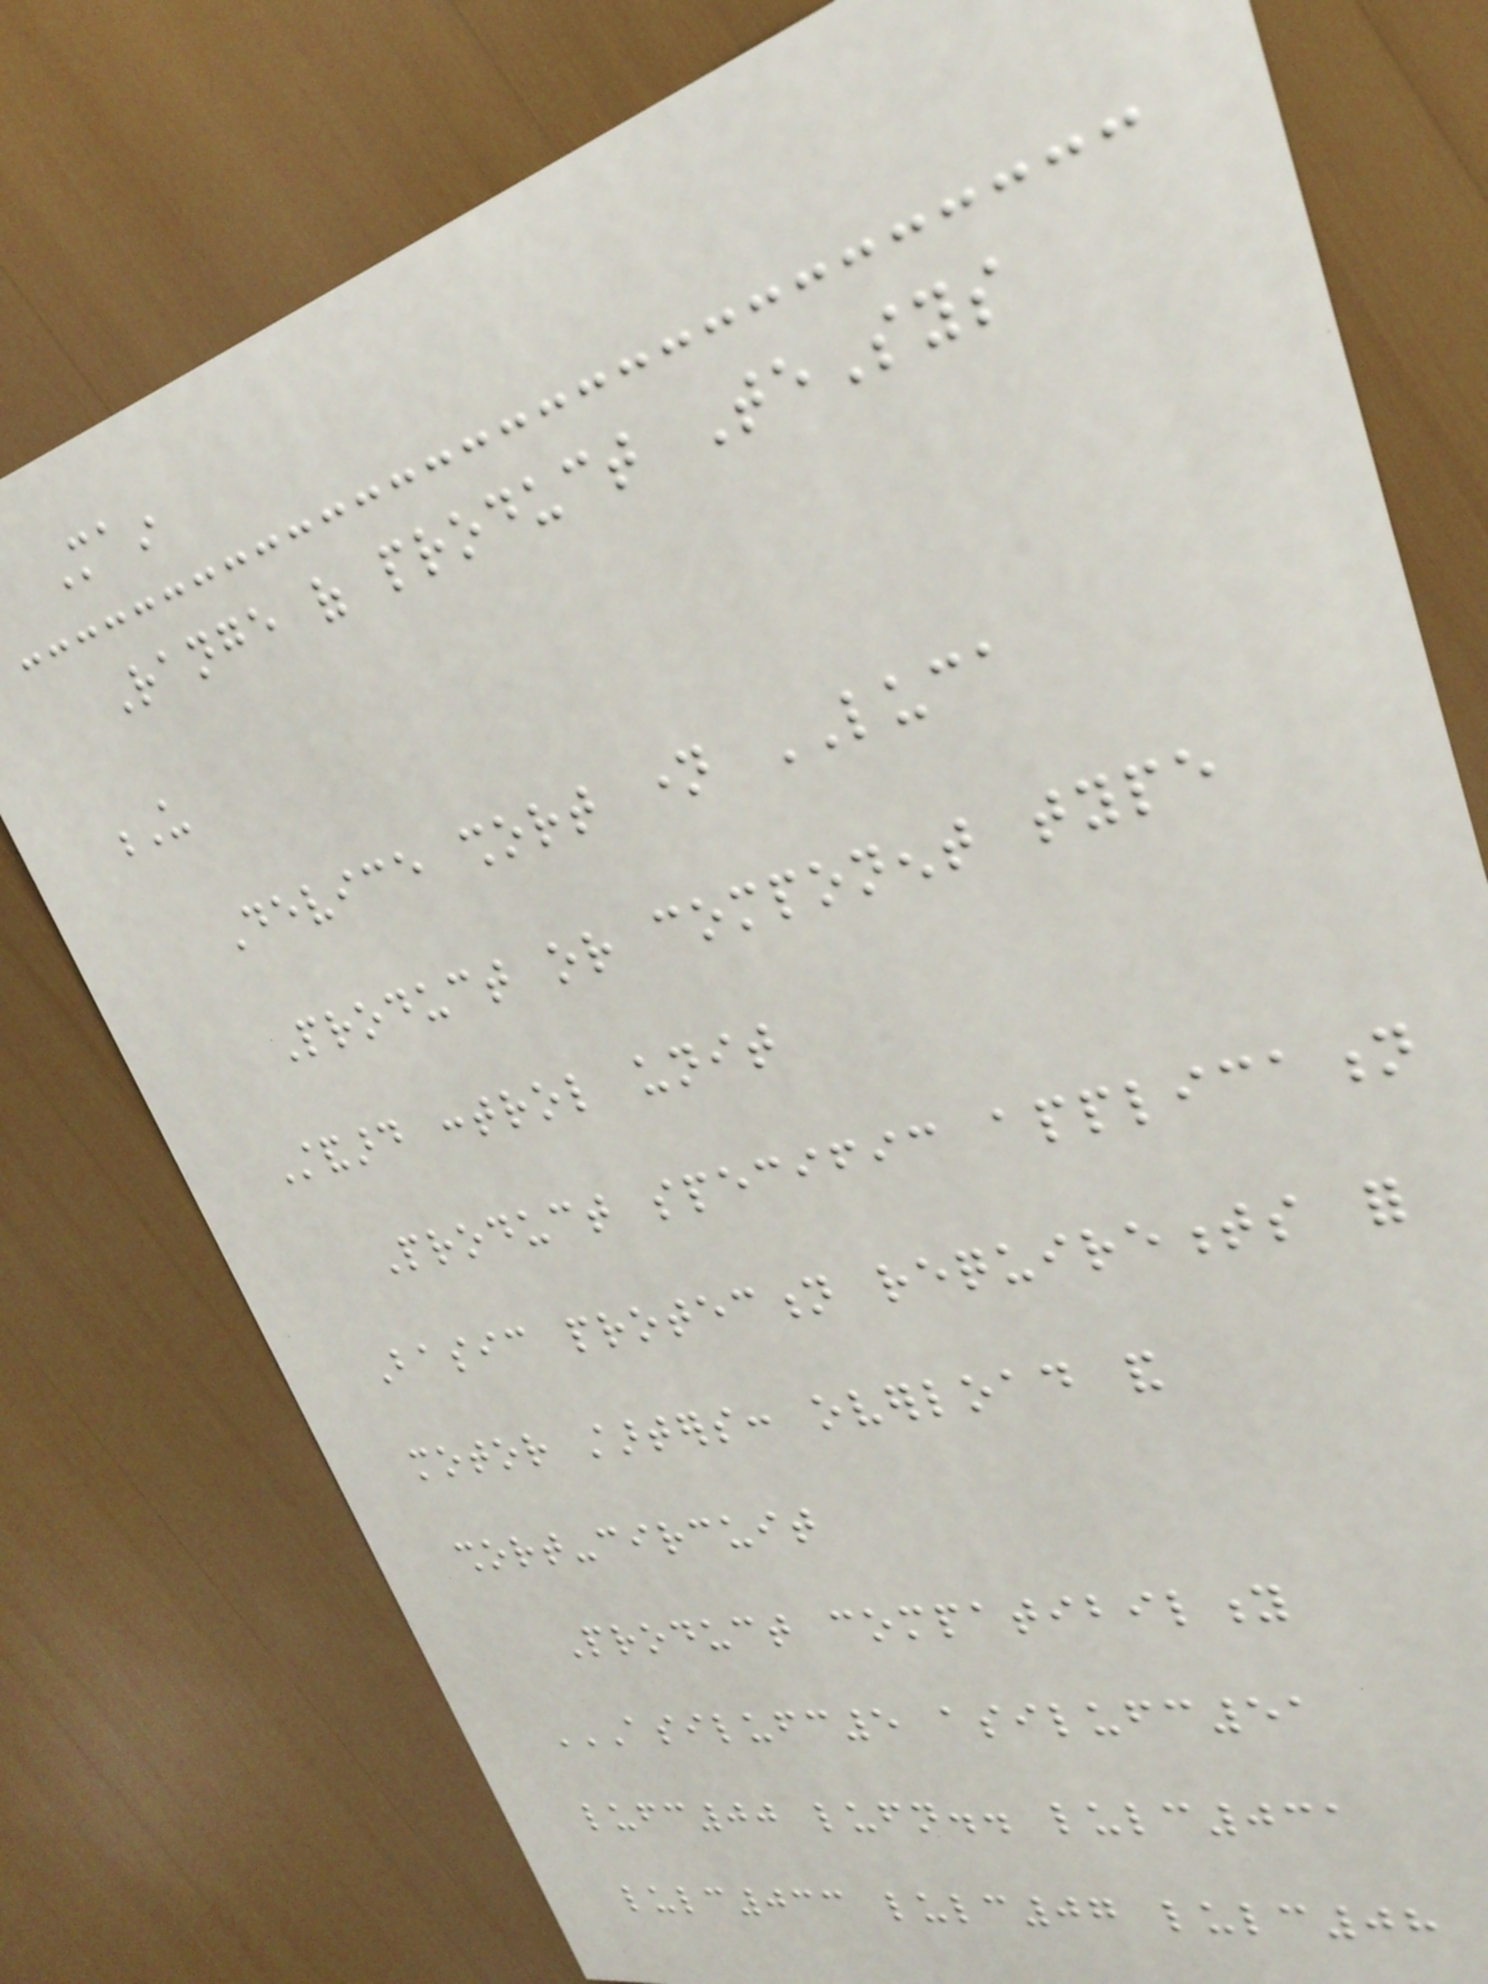Main
Range of product TeSys
U
Device short name LUCA
Product or component type
Standard control unit
Product specific application
Basic protection requirements for
motor starters: overload and
short-circuit
Product compatibility
ASILUFC5 ASILUFC51
LUFC00 LUFN.. LULC031
LULC033 LULC07 LULC08
